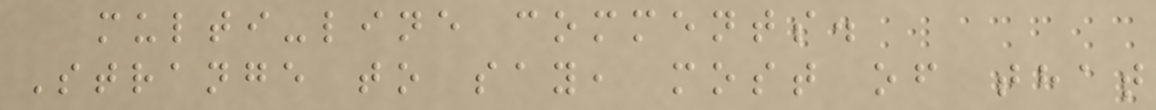multi-line comments.
Strange to say, most of that
